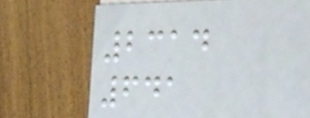2314
641
